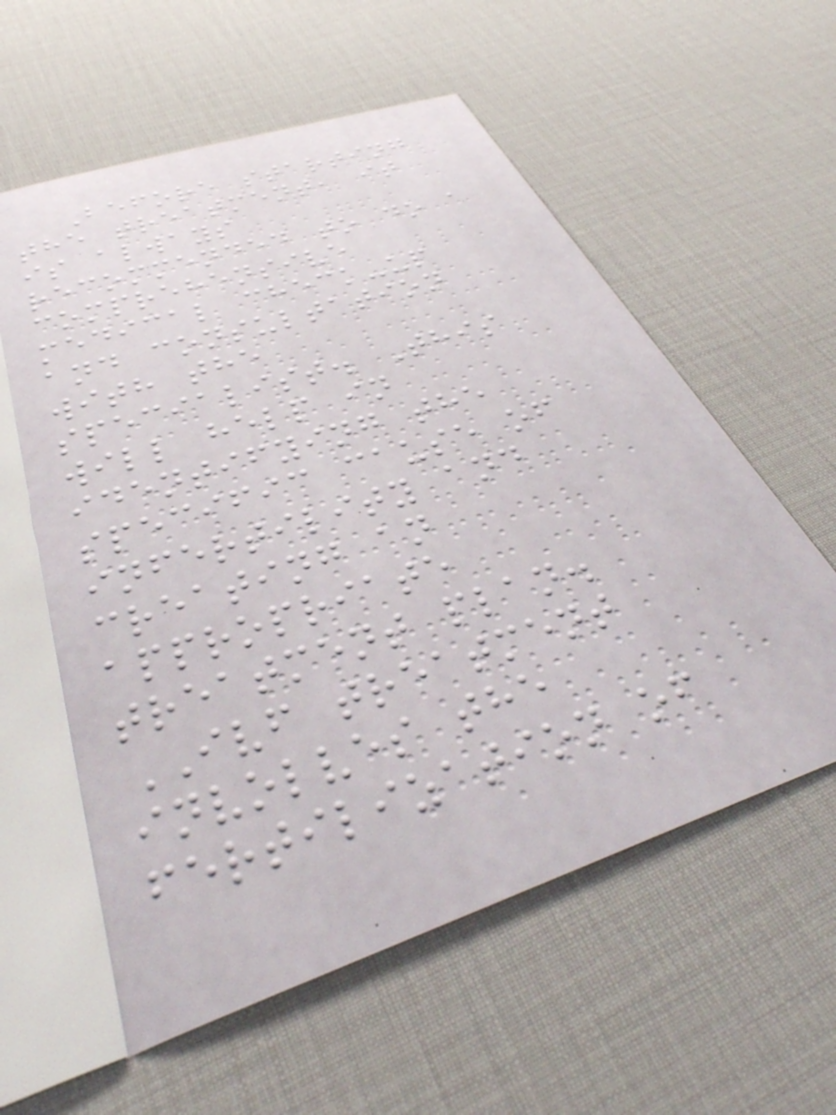Before starting
the treatment, it
is always
recommended to do a
comprehensive
medical check-up
and consultation
with the
specialist. This
will help in
identifying the
specific cause of
infertility and
creating an
appropriate
treatment plan.
IVF treatment
involves the
fertilization of
